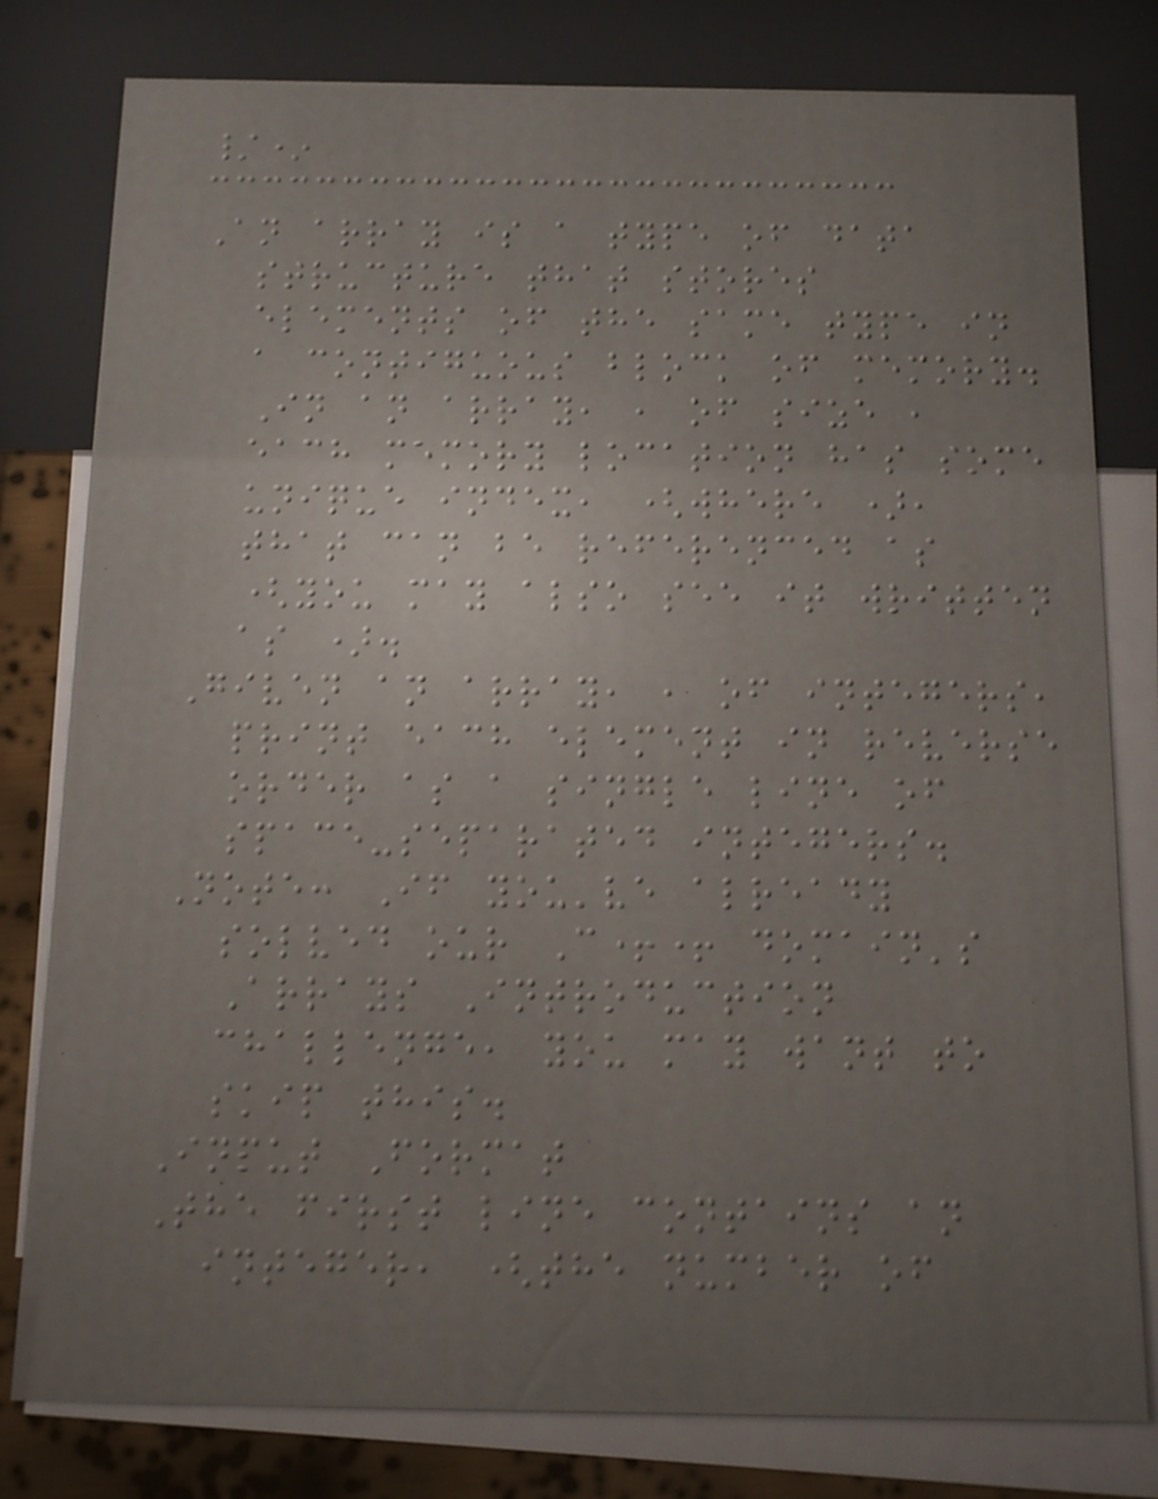/*
An array is a type of data
structure that stores
elements of the same type in
a contiguous block of memory.
In an array, , of size ,
each memory location has some
unique index, (where ),
that can be referenced as
(you may also see it written
as ).
Given an array, , of integers,
print each element in reverse
order as a single line of
space-separated integers.
Note: If you've already
solved our C++ domain's
Arrays Introduction
challenge, you may want to
skip this.
Input Format
The first line contains an
integer, (the number of
